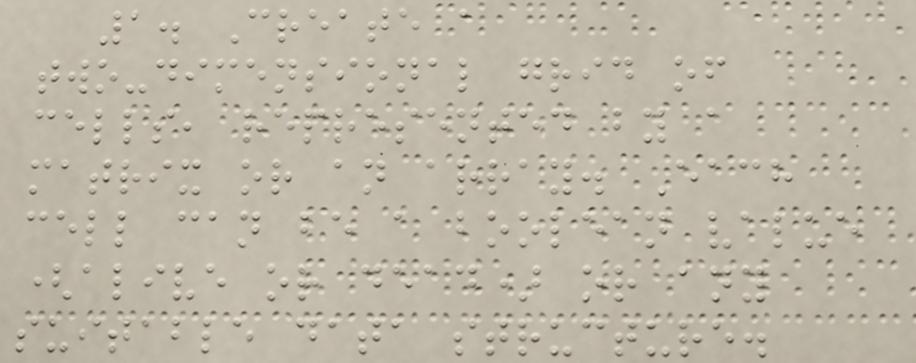1. Create a
two-dimensional grid of
cells, represented by a
matrix or an array. Each
cell can be a boolean value
(alive or dead) or any
suitable data structure.
